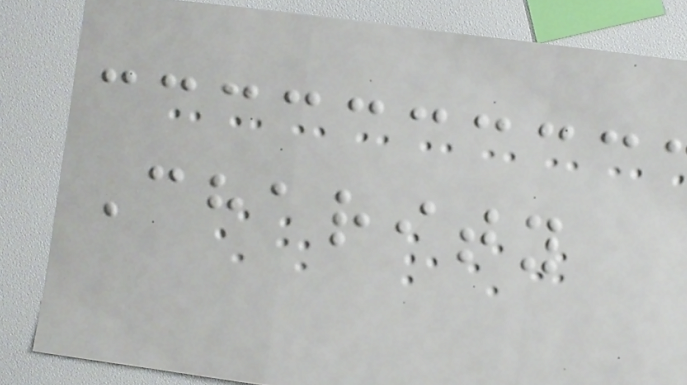Charity
